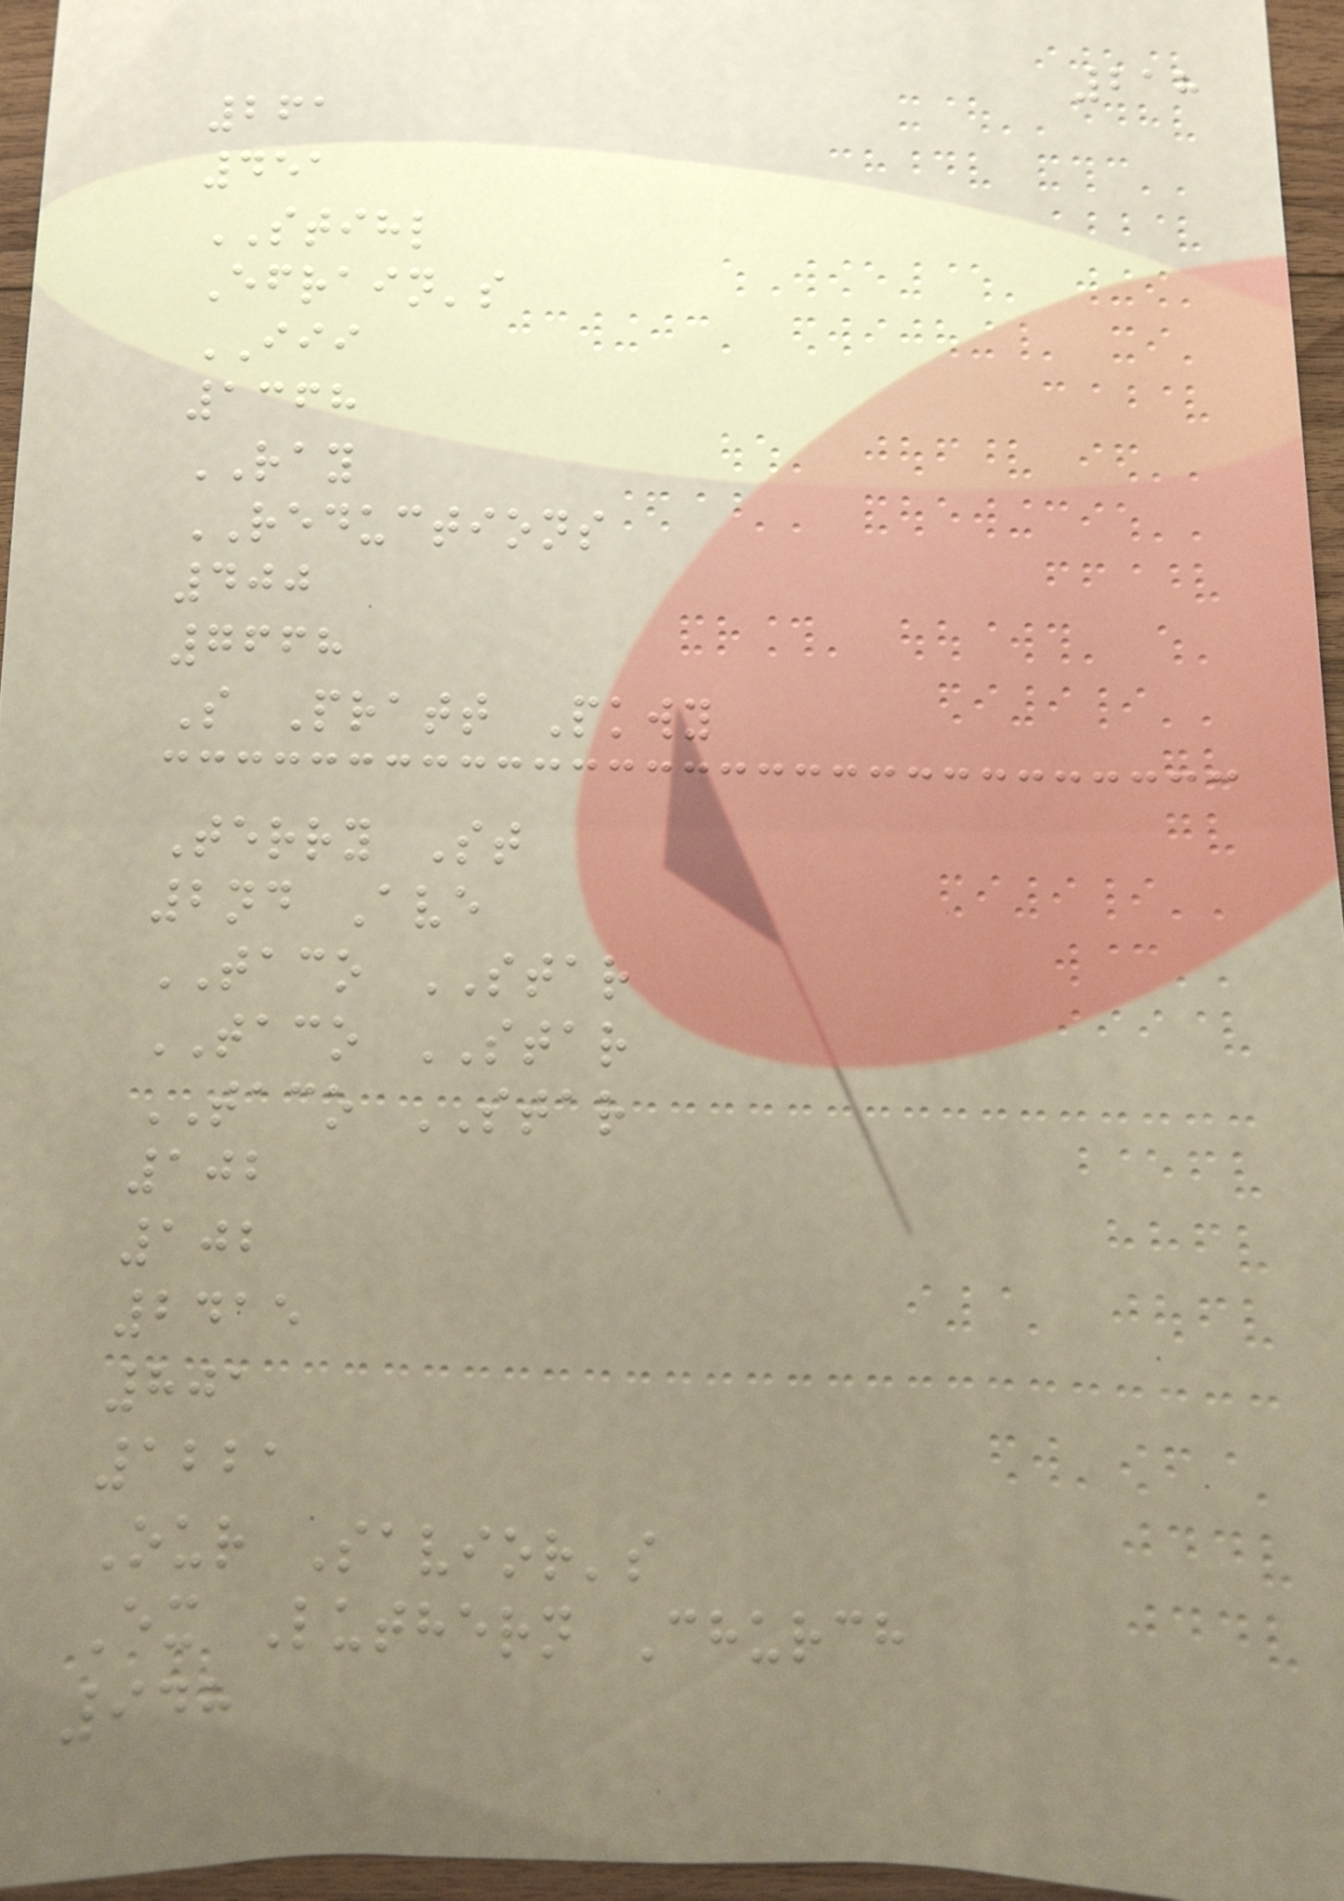218
261
451
STIHL
Efrain's
III
1368
RAY
REDUCTIONS
400
7668
S Pratt Pkwy
Terry St
2nd Ave
TACO STAR
TACO STAR
TACO STAR
102
102
2415
801
1221
Our Savior's
Ex Luthern Church
948
